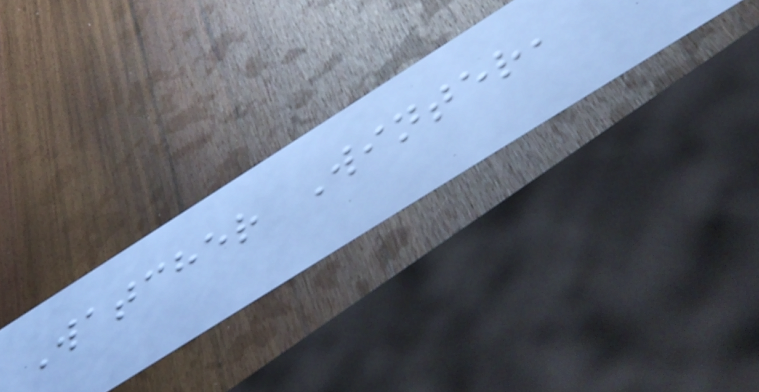Watcher Winter,
